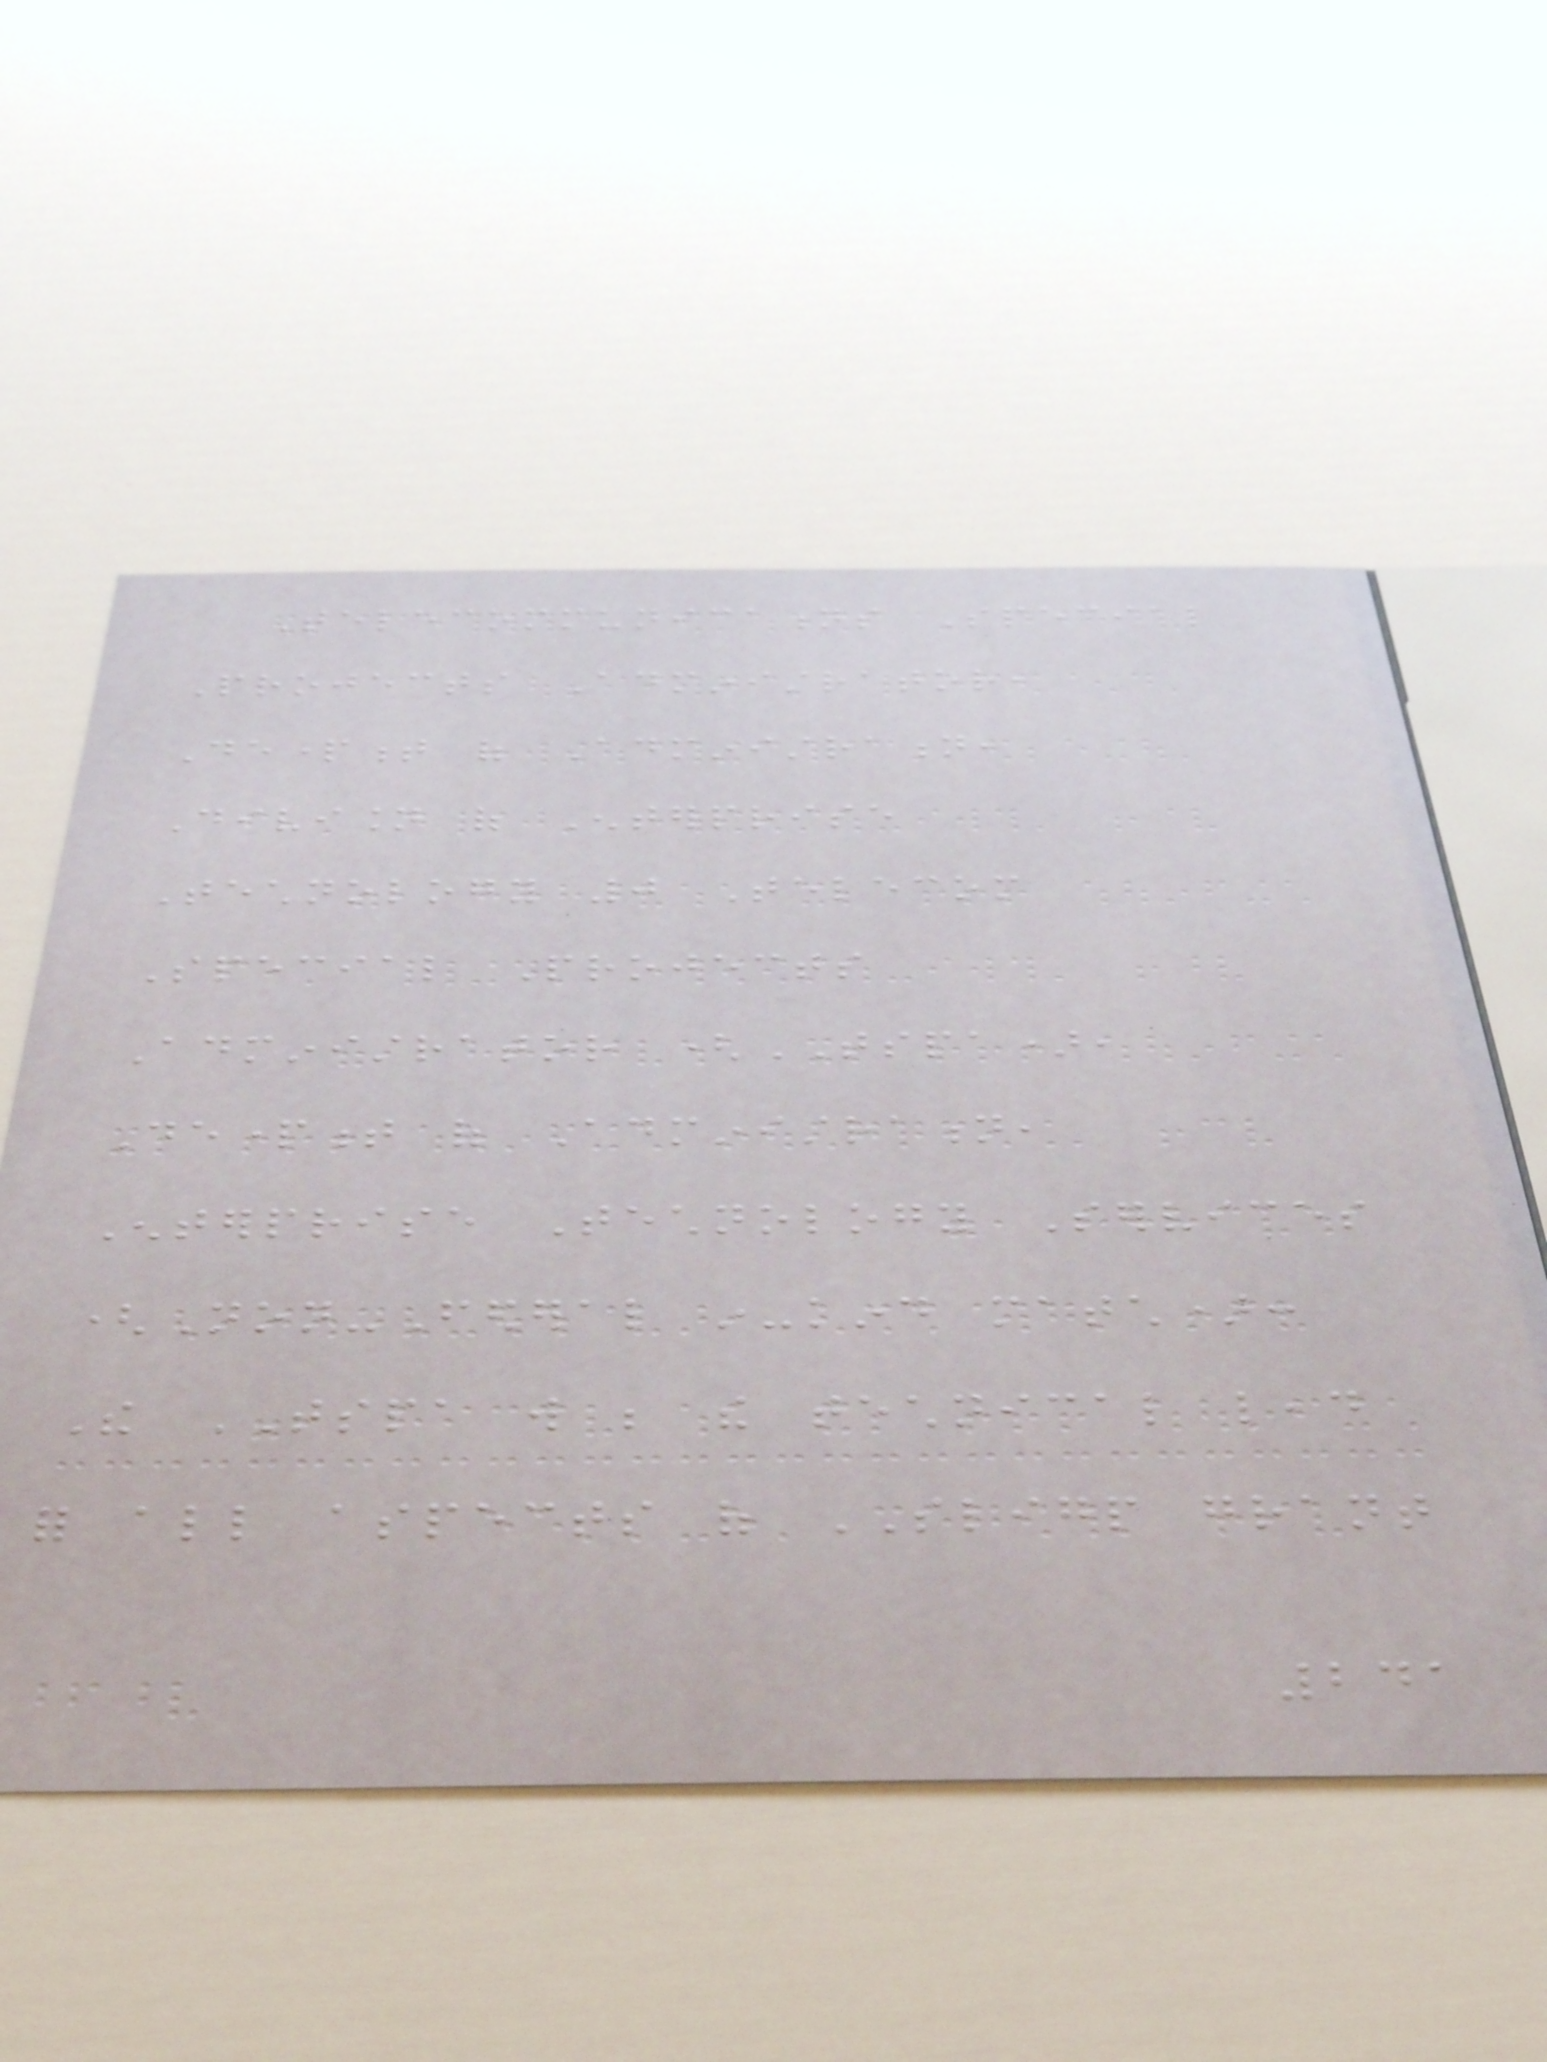Telecommunications Special
Projects Administrator,
Department of Administration,
Division of Enterprise
Technology 0 Telecom
Special Projects
Administrator (TSPA),
Department of Administration,
Enterprise Technology Services
(Non-Federal in-kind match):
The TSPA will be the technical lead
for all aspects of SLIGP grant
241
